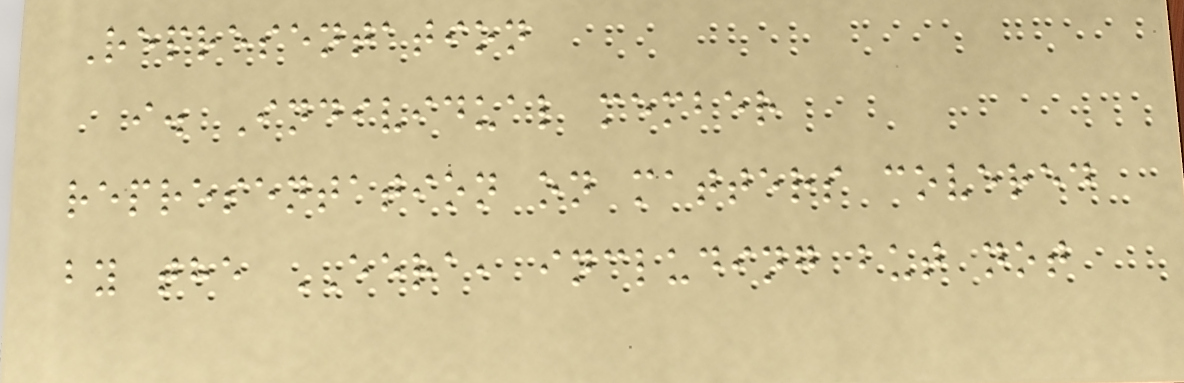Representation
i. Individual member
representation on matters covered
by the EERA, including but not
